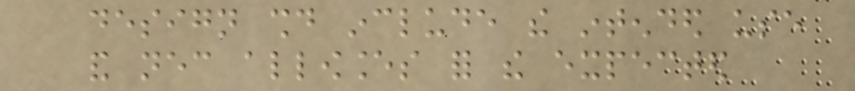design should include the intended use
and necessary allowances for the expected
